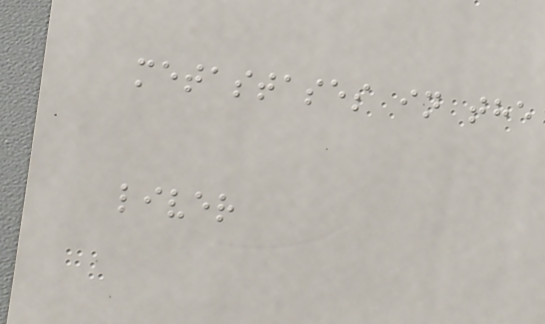metastases in the
liver
